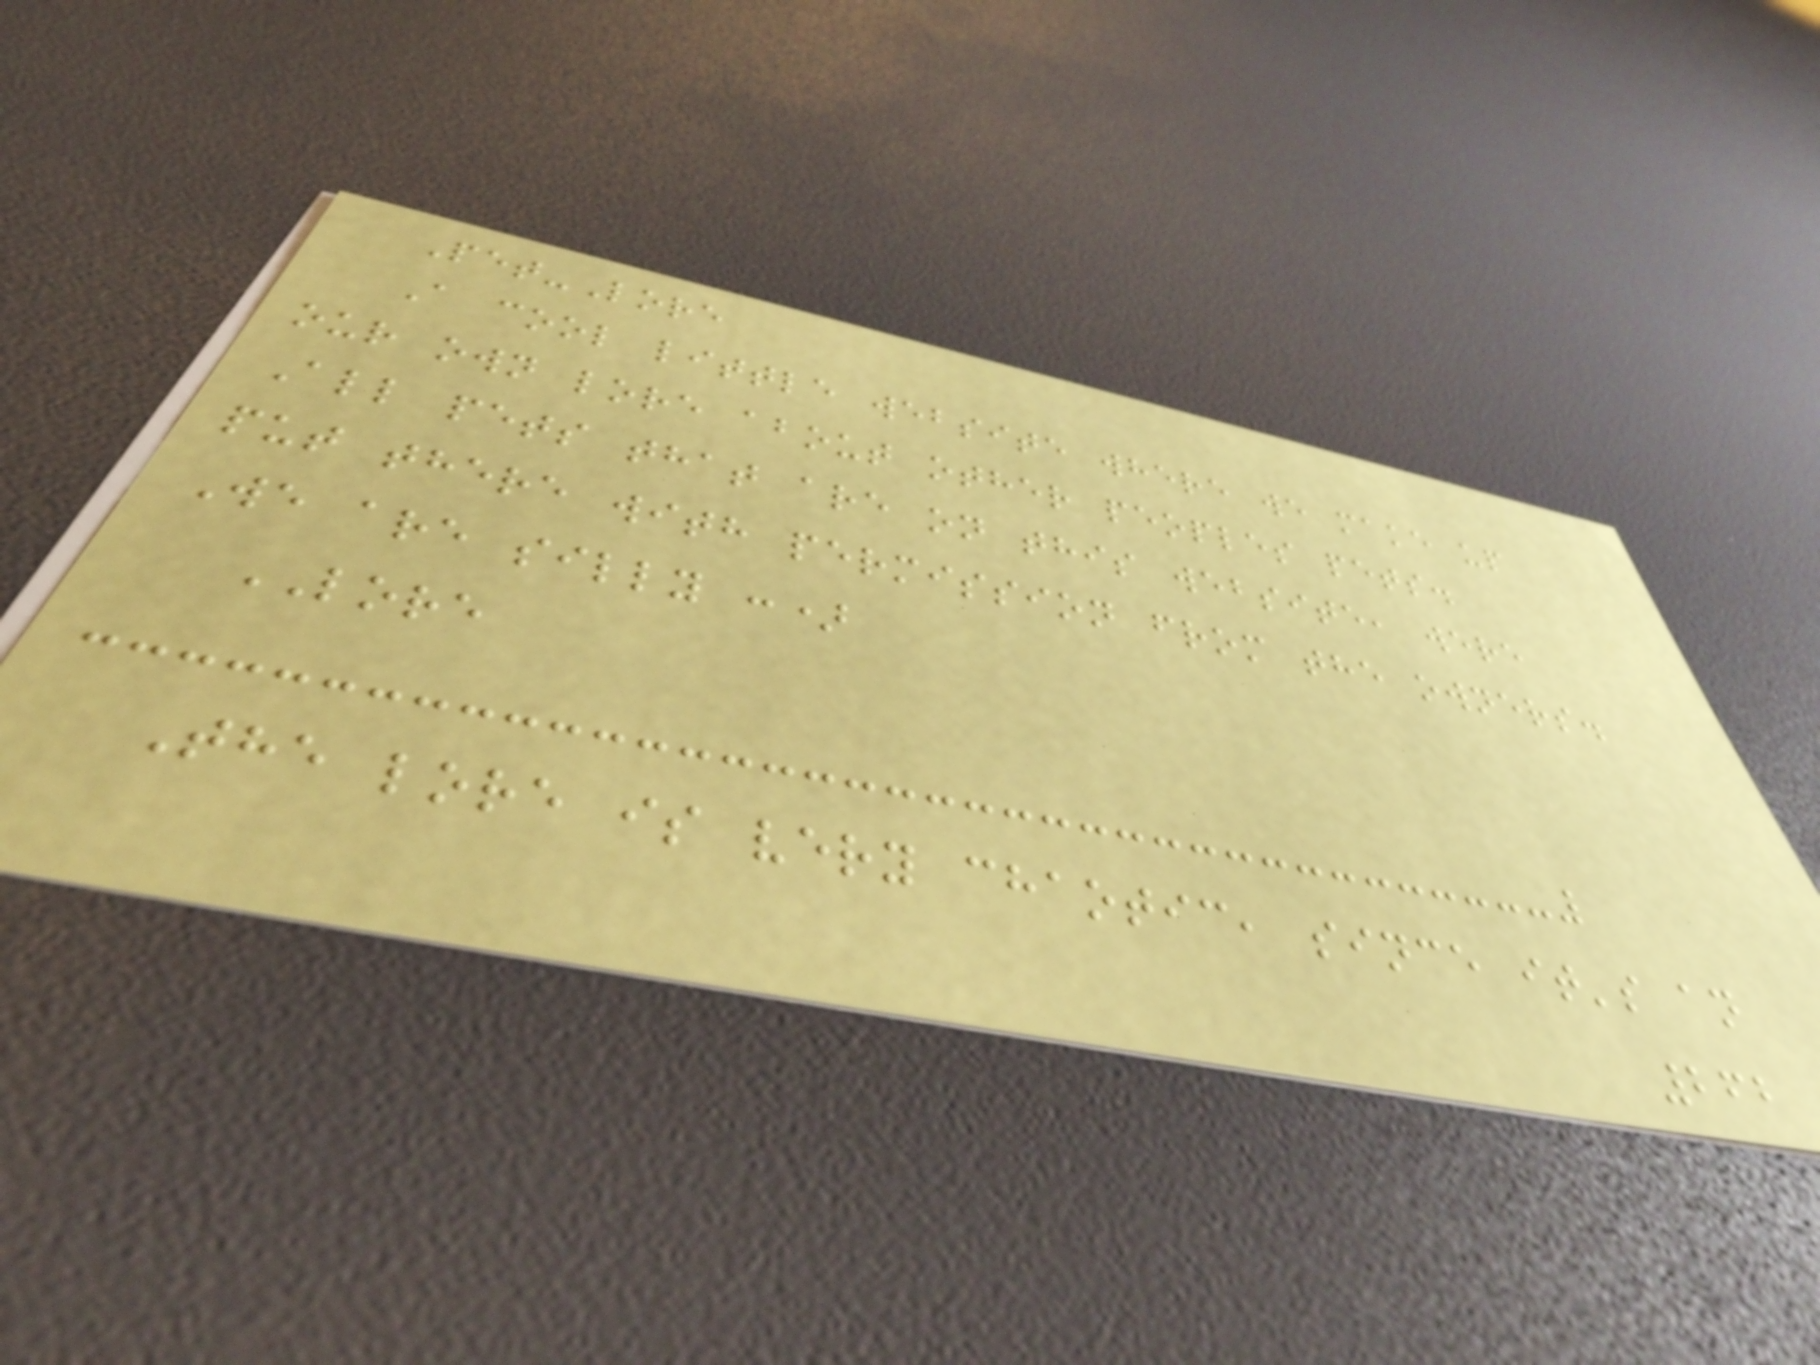Pet-Lore
A cool little website where we make up
our own lore about other peoples pets.
All pets that are on this website, were
put there with permission from the owners.
We are silly :)
LORE
The lore is very chaotic, since it's an
262
